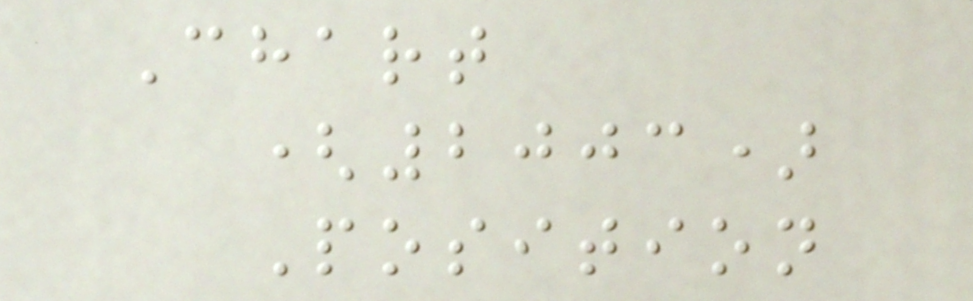Chart
(2003)
Position
